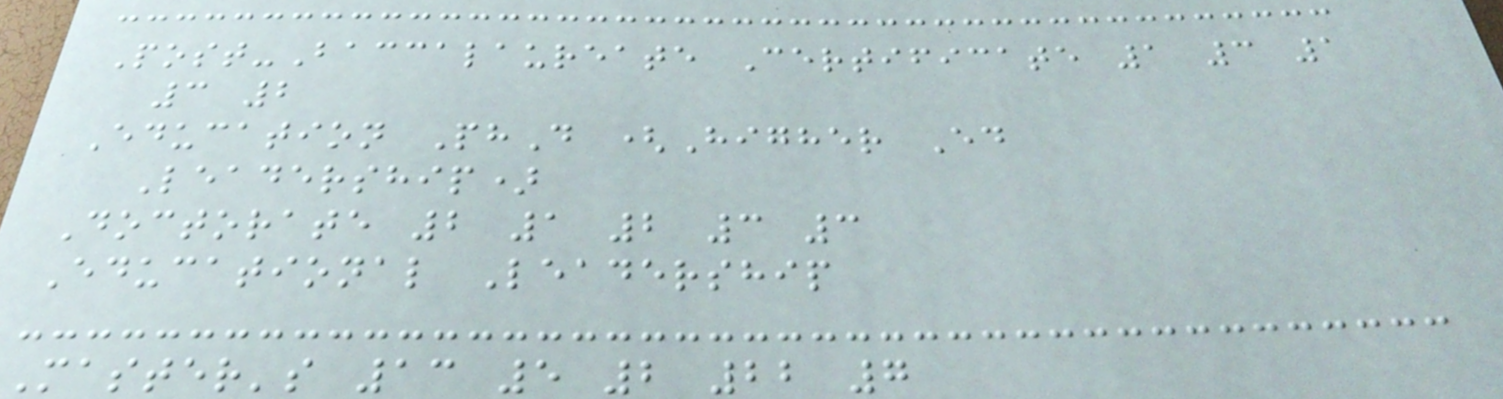Post-Baccalaureate Certificate 1 3 1
3 2
Education PhD (Higher Ed
Leadership)
Doctorate 2 1 2 3 3
Educational Leadership
Master's 13 5 2 22 7
